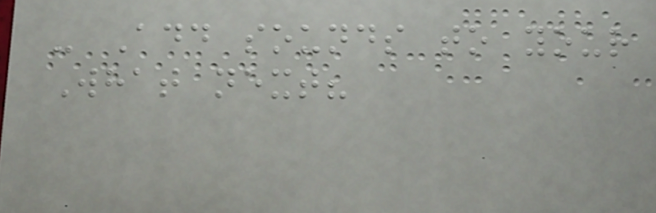- Add sounds to your
What next?
